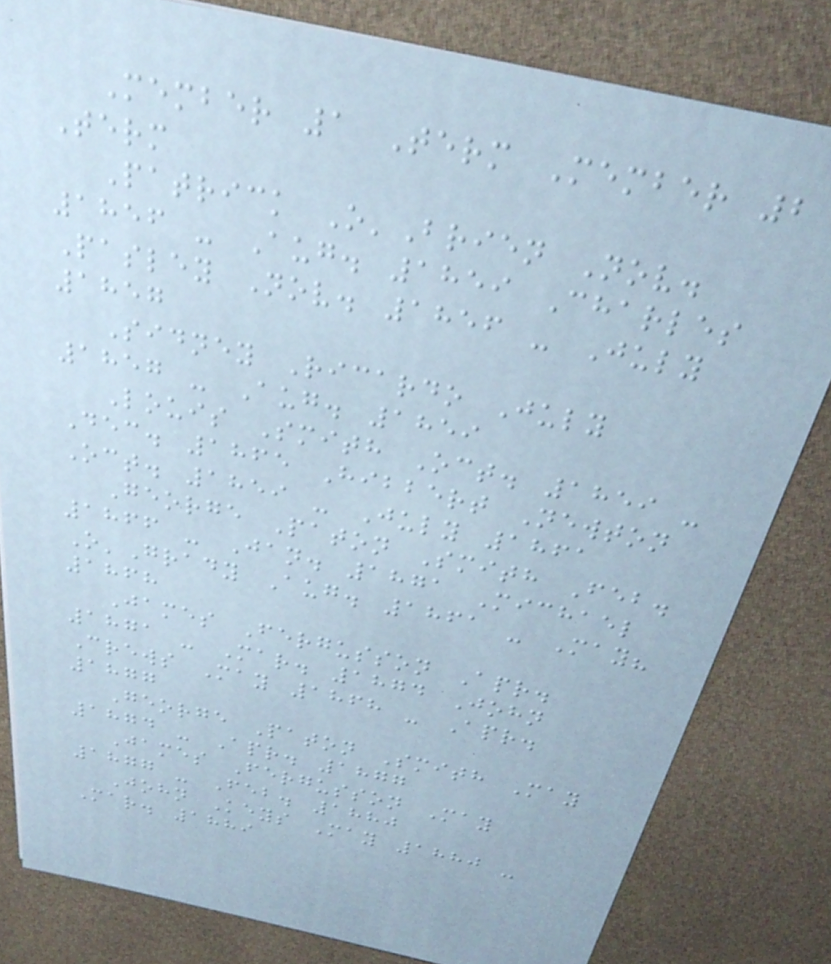Member 1 Term Member 2
Term
Patrick O'Brien Nov.
1856 - Aug. 1859 Charles
Pasley Nov. 1856 - July
1857
Sidney Ricardo July
1857 - Aug. 1859
Louis Smith Oct. 1859 -
Dec. 1865 Hibbert Newton
Oct. 1859 - July 1861
George Paton Smith Feb.
1866 - Jan. 1871 Michael
O'Grady Aug. 1861 - May?
1868
James Fergusson Apr.
1871 - Mar. 1874 John
Crews May 1868 - Apr.
1877
George Paton Smith May
1874 - Apr. 1877
James Fergusson May
1877 - Feb. 1880
John Keys May 1880 -
Mar. 1889
